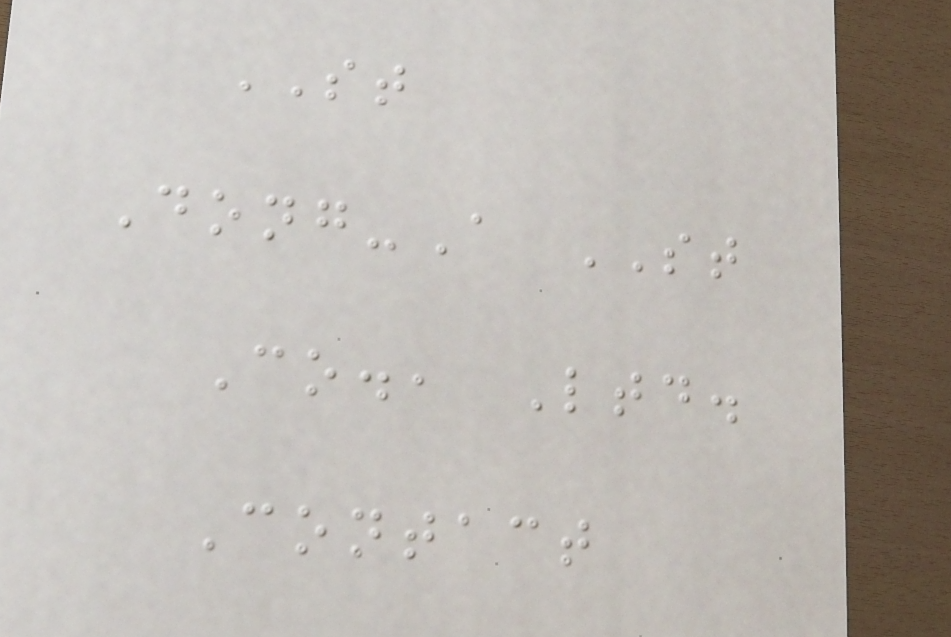ST
Dong-A ST
Co., Ltd.
Contact
